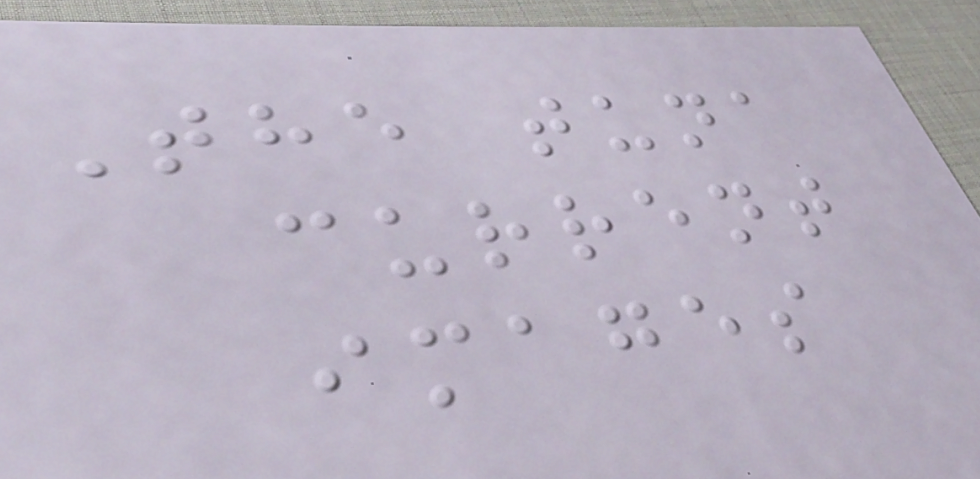The tuna
current
images
